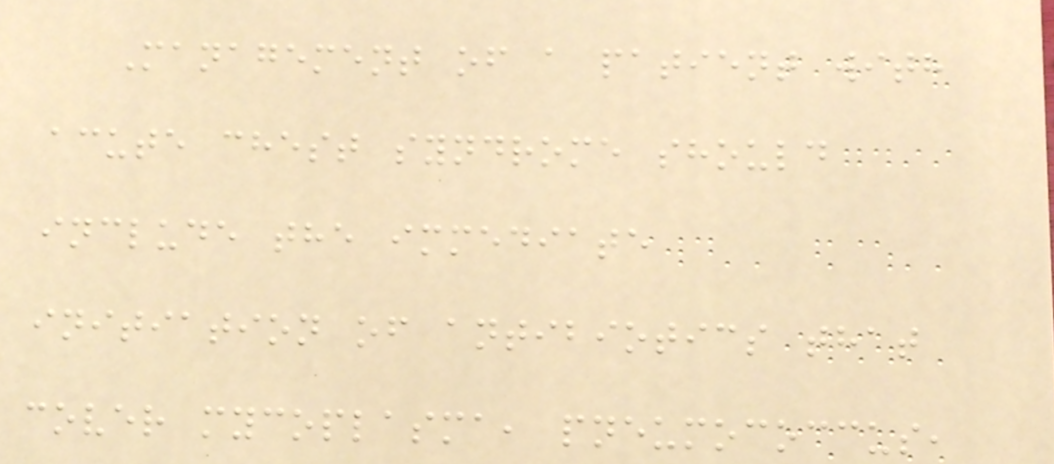Management of a patient with
acute chest syndrome should
include the immediate
initiation of antibiotics that
cover mycoplasma, pneumococcus,
